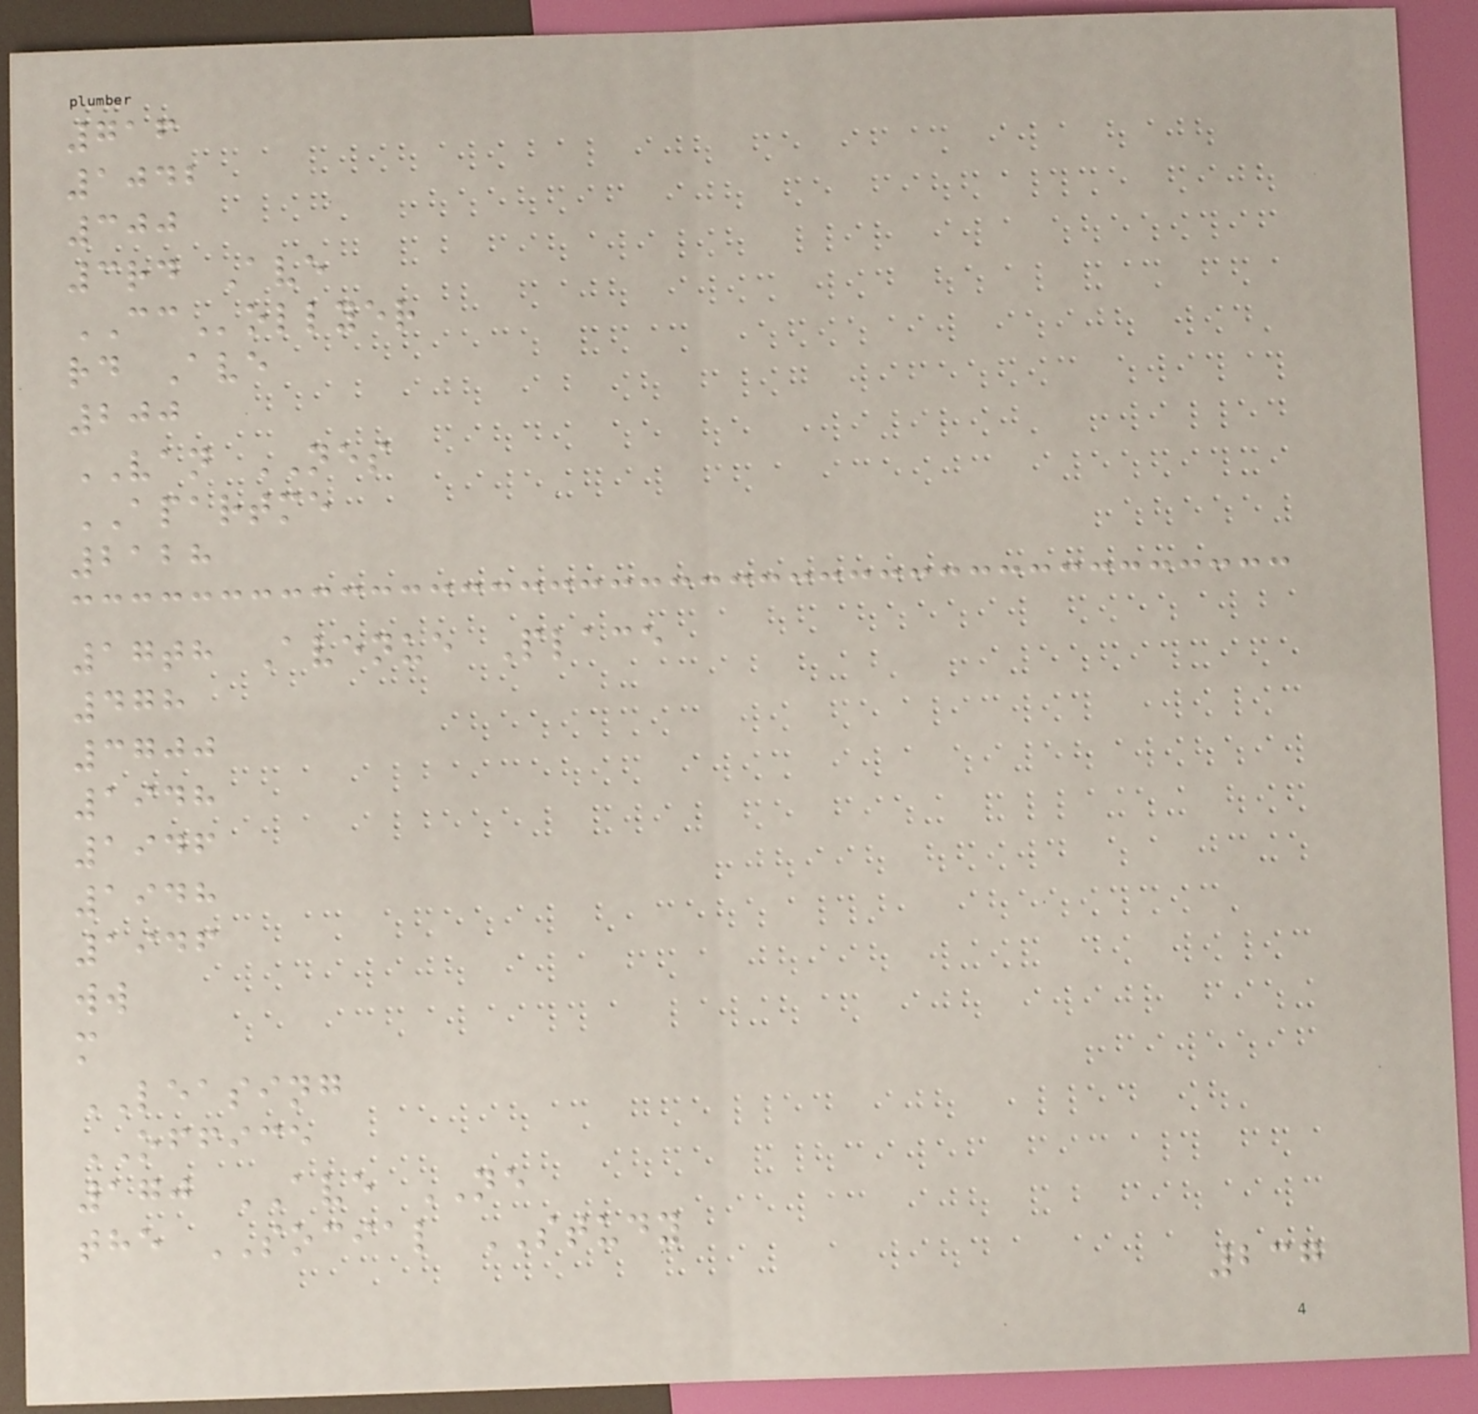716
1042
300
3rd Ave
CCollyer
rd Ave
200
VAN NES
APARTME
2128
17th Avenue Place
478
3700
1948
1946
1948
1946
ww
m
LEASING
OFFICE
170 AVE NE
the SOCIAL STUDY
237
